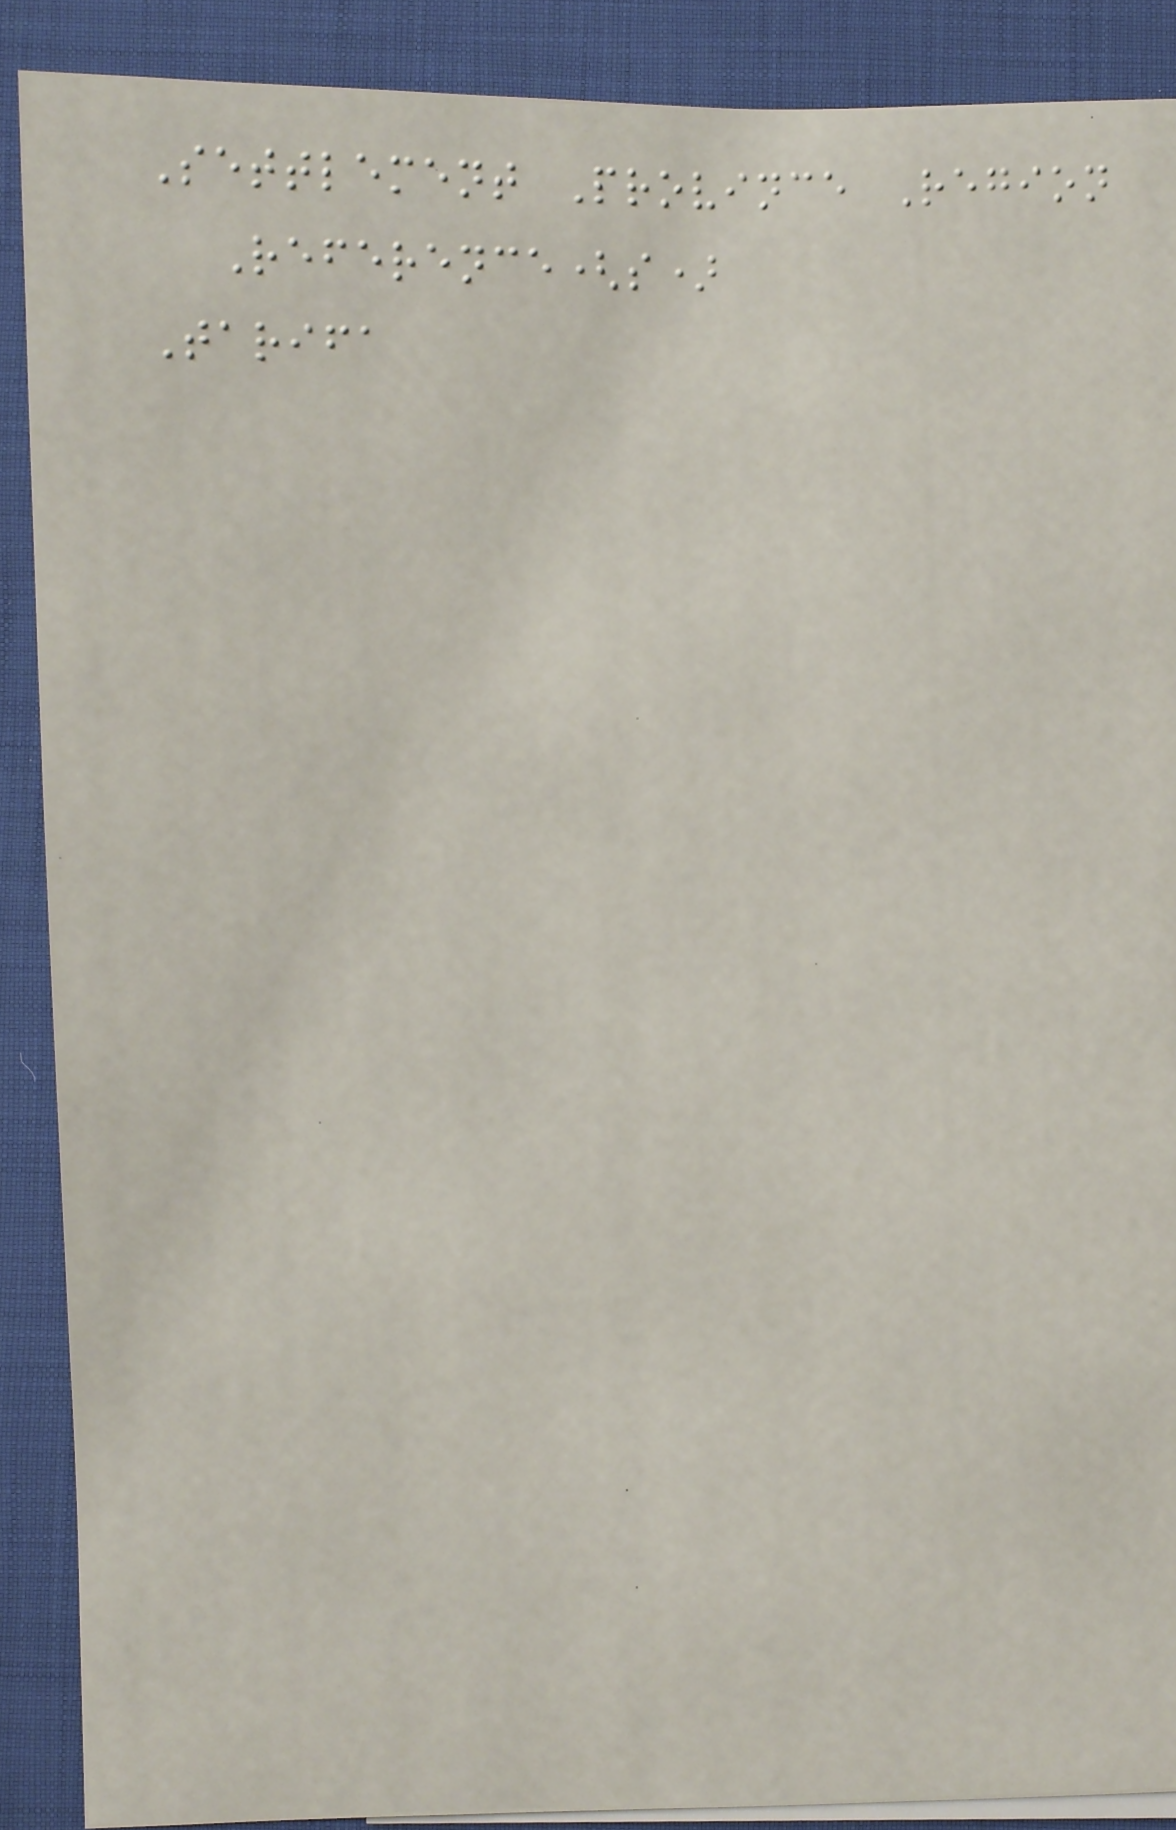Settlement Province Region
Reference(s)
Tarifa
